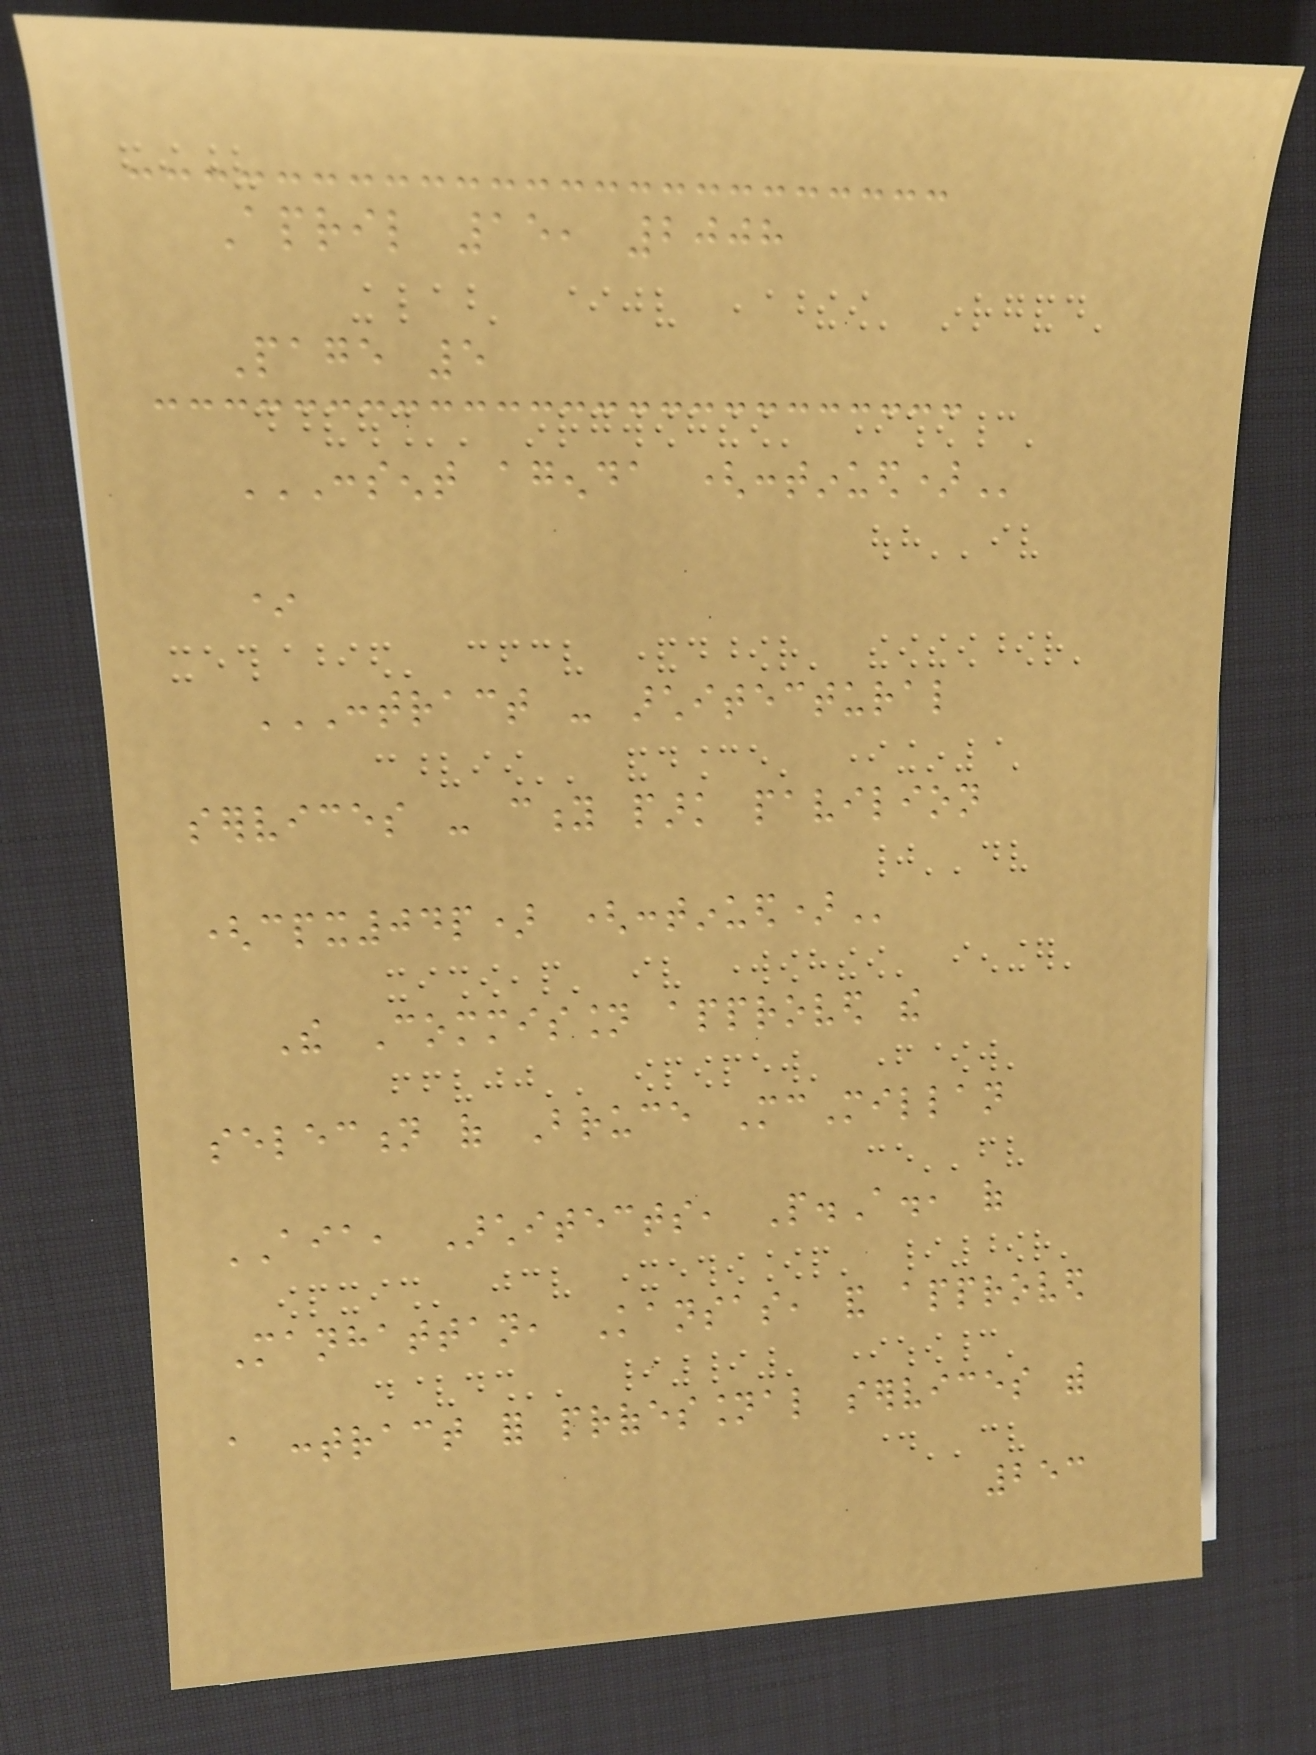April 15, 2008
Page 5
CONSENT AGENDA (CONTINUED)
*
CONTRACT - ARCHITECTURAL
SERVICES - CITY PARK PAVILION
(CPX04P) (CONTINUED)
The Commission approved the
selection of Bruce McMillan
AIA, Architects, P.A., of
Manhattan, Kansas, and approved
a contract for professional services with
253
